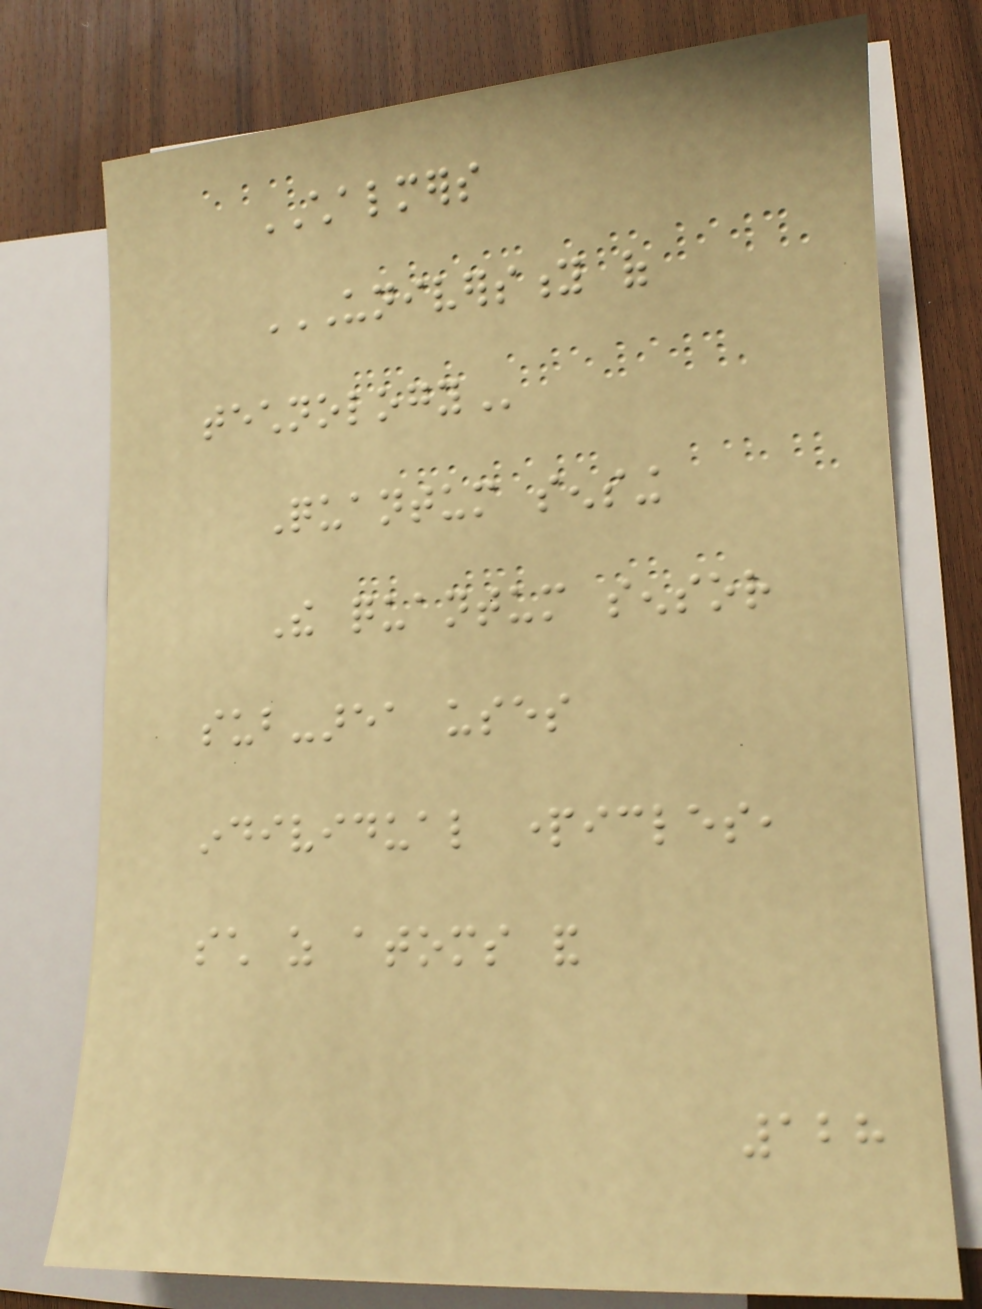CHALMERS
UNIVERSITY OF
TECHNOLOGY
Quantum sensing
The quantum sensor
sub-area uses
individual particles,
such as atoms and
128
